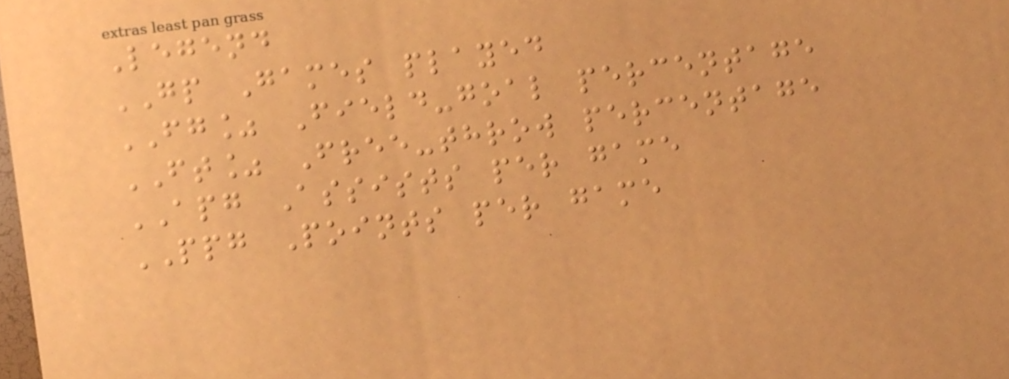Legend
GP Games played
FG% Field-goal percentage
FT% Free-throw percentage
APG Assists per game
PPG Points per game
